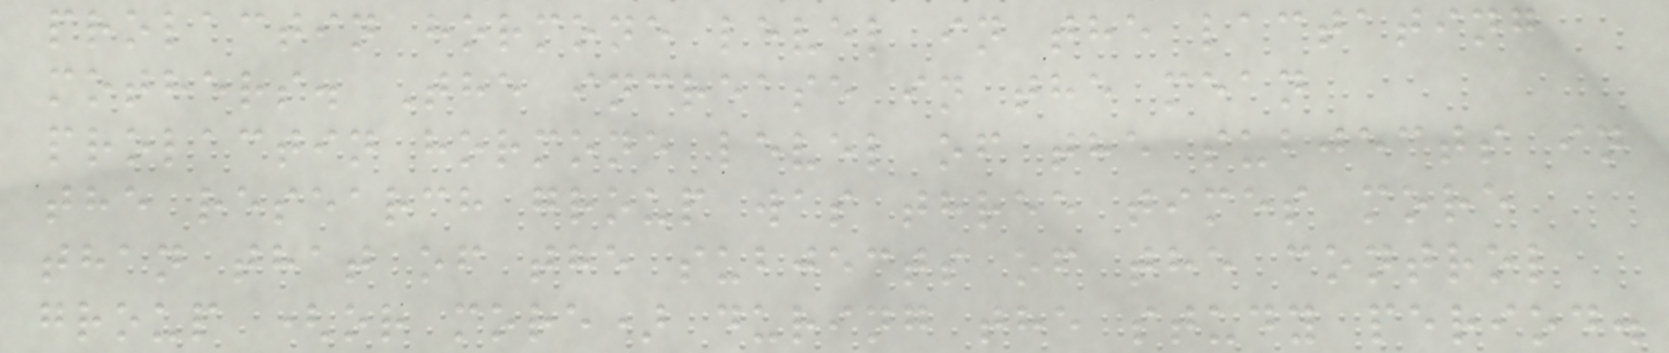prolactin hormone level in the lactating
mothers. The increase in the mean
prolactin hormone level of the subjects in
the research group was three times more
than that of the subjects of the control
group (or more) during the study period.
